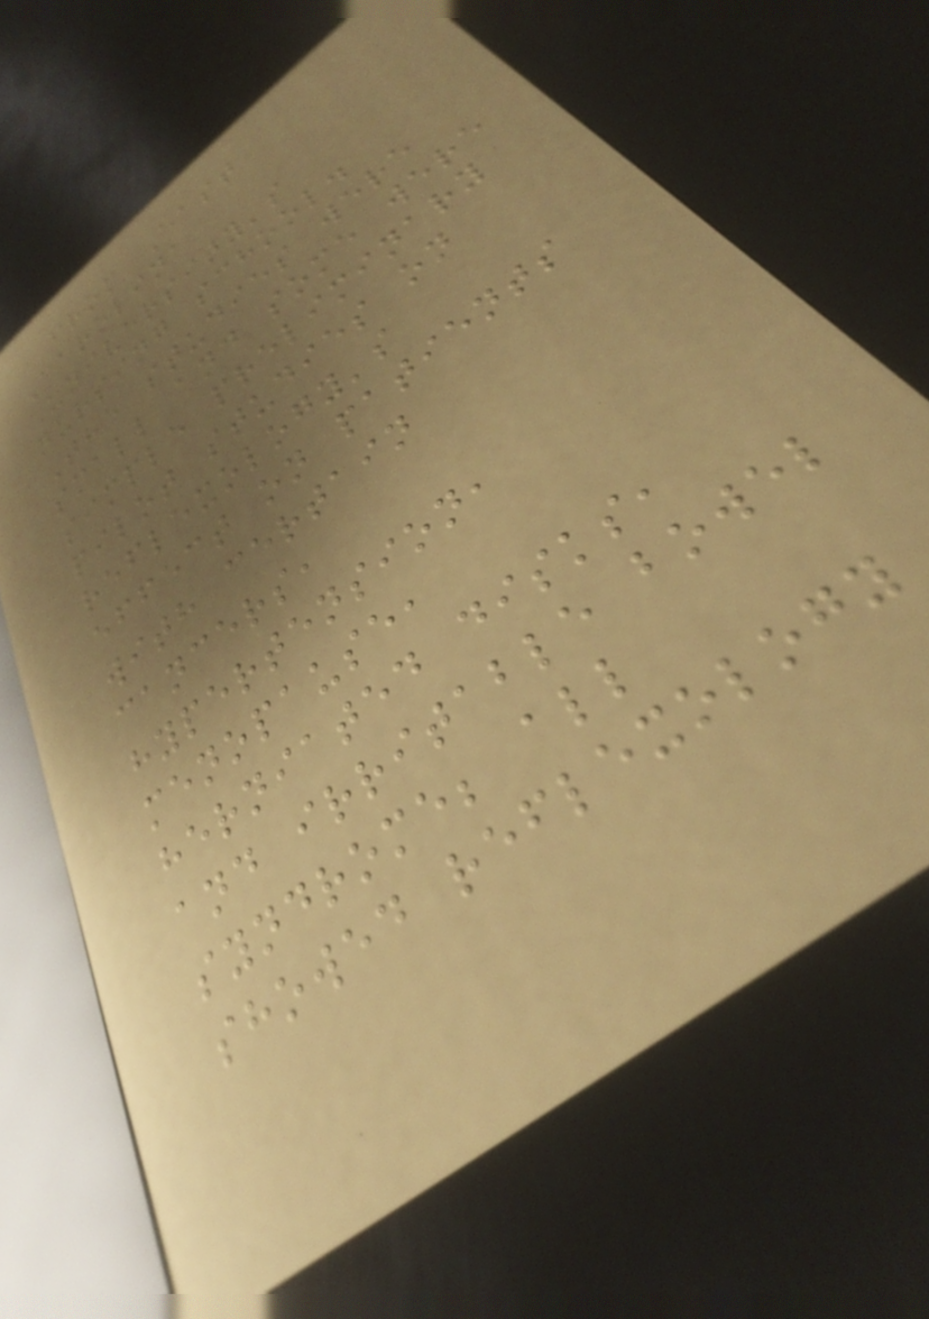from East
Carolina
University's
nursing school.
The studies were
small and some were
simple preliminary
pilot studies on
reflexology's
effect on patients
with certain
cancers,
hypertension,
menopause,
herniated disks,
and irritable bowel
syndrome; all
showed reflexology
